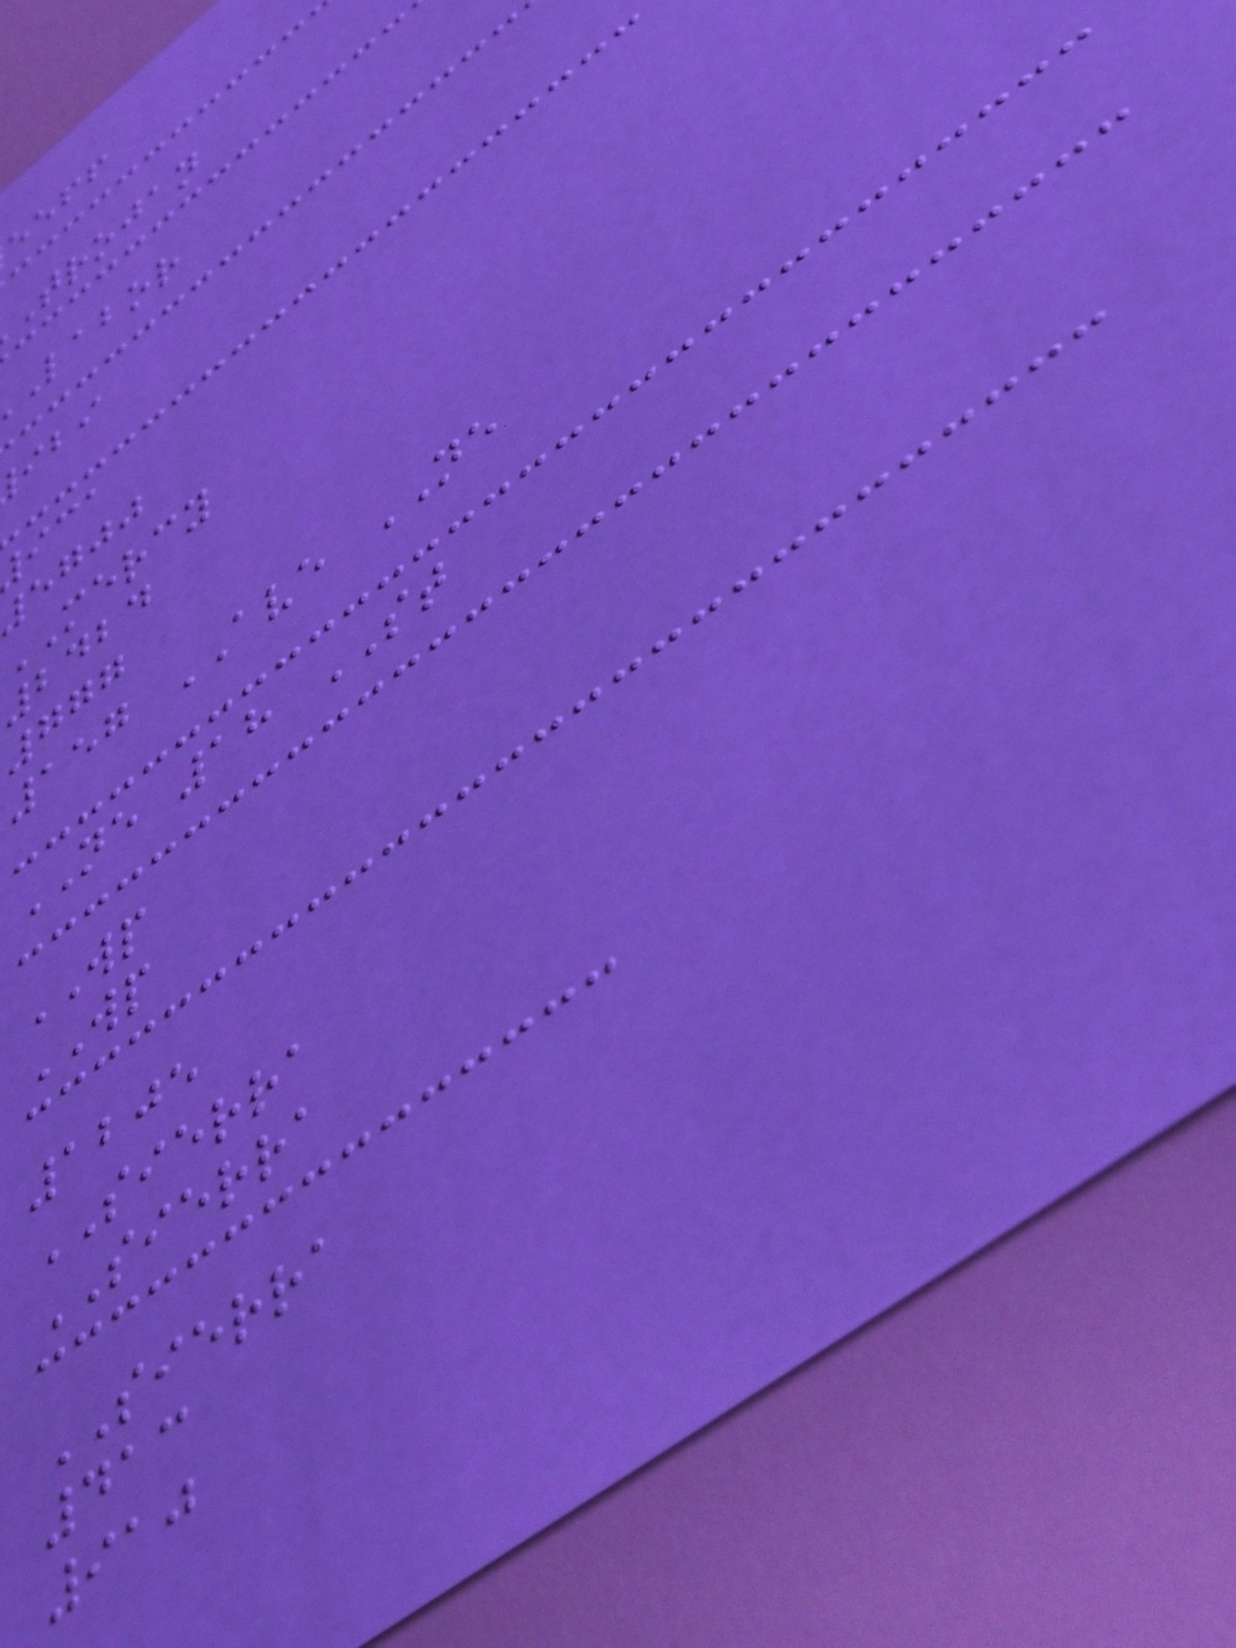eeff
trojan
labor
egjj
MERCY
2424
777
157 AVE NE
NE 18 ST
WP
WP
1205
SIERRA
SIERRA
SIERRA
413
910
